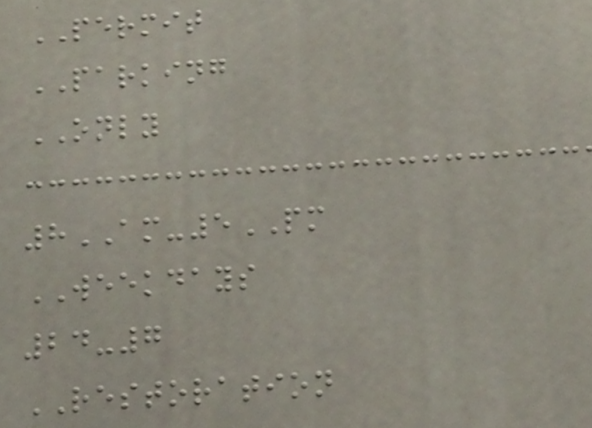PERMIT
PARKING
ONLY
8AM-5PM
WEEKDAYS
24-7
RESTORATION
